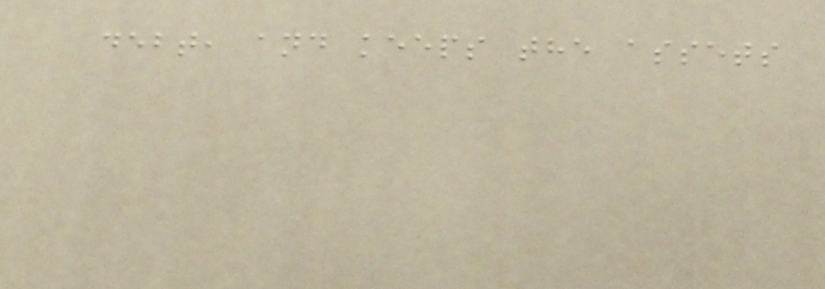debt, and keeps the assets
